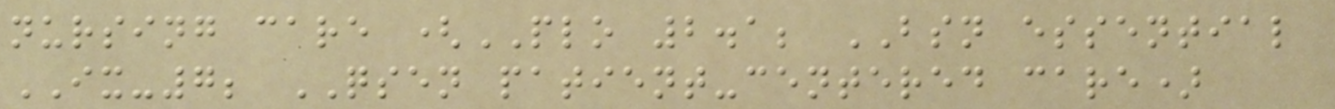nursing care (PLO 2.1; BSN essential
IX-7; QSEN patient-centered care)
